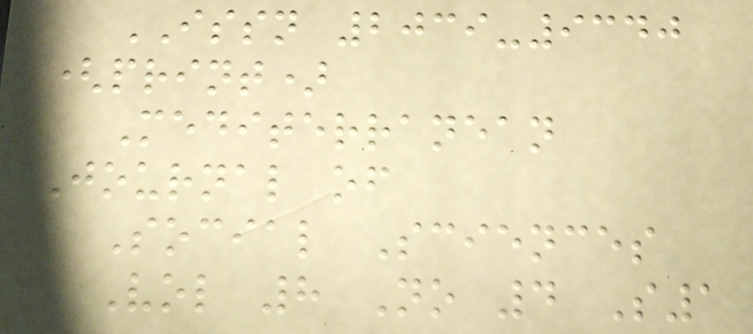ISSN 2039-9340
(print)
Mediterranean
Journal of
Social Sciences
Vol 8 No 4 S1
